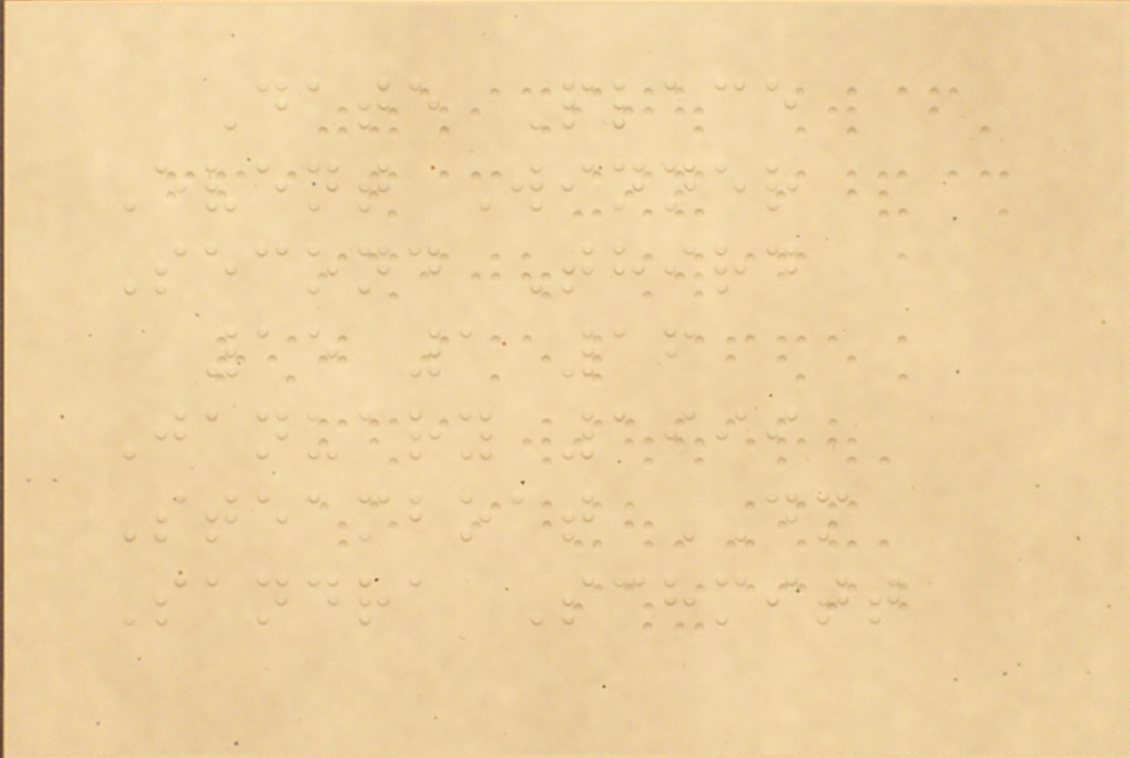Date Place
Event Winner
Second Third
15 1 16
January 1999
Steamboat DM
Sandra Schmitt
